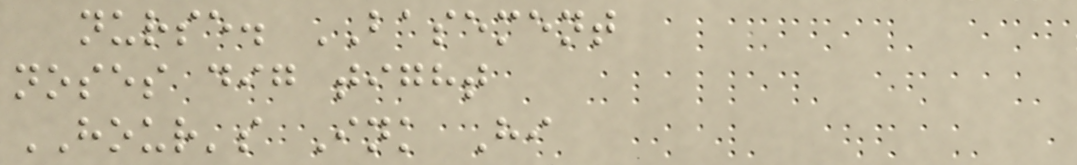nurse. BASEMENT
noses dig tight
HOUR's Ink Hi
